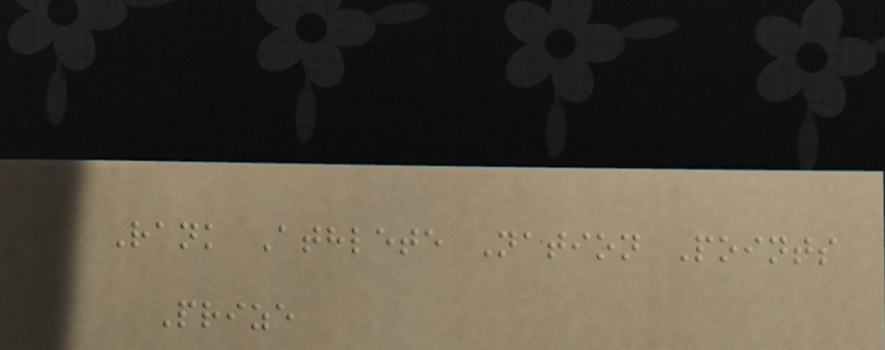Rank Athlete Nation Points
Prize
